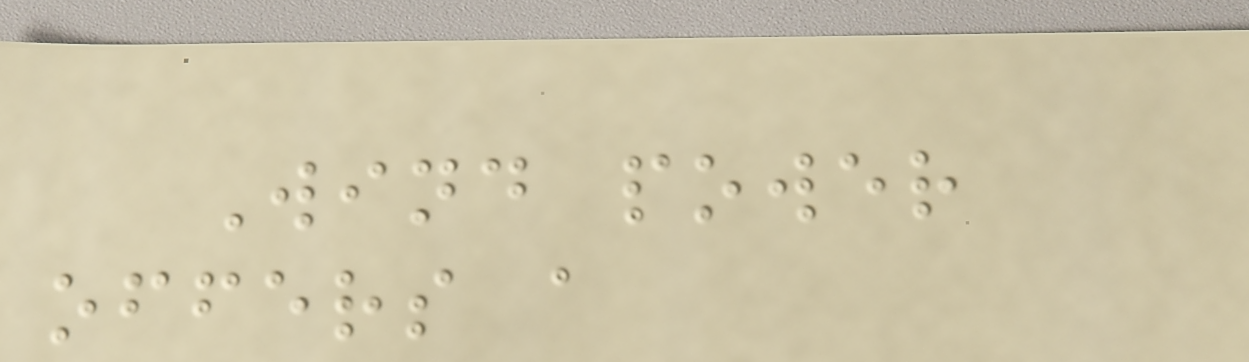Wind power
offers a
